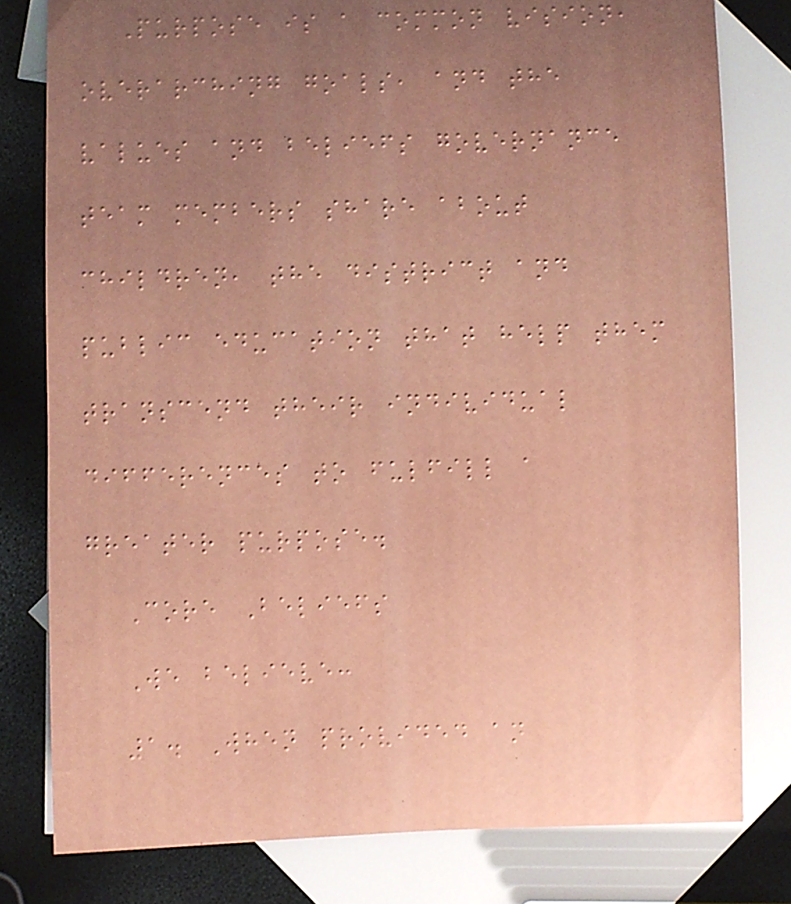Purpose is a common vision,
overarching goals, and the
values and beliefs governance
team members share about
children, the district and
public education that help them
transcend their individual
differences to fulfill a
greater purpose.
Core Beliefs
We believe:
1. When provided an
